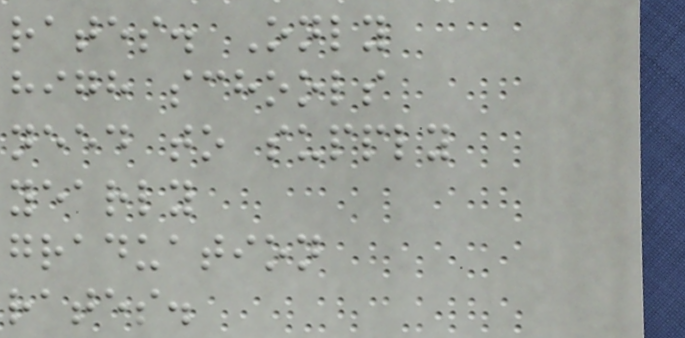rates. Only
high schools
need to supply
yearly
graduation
rates.
